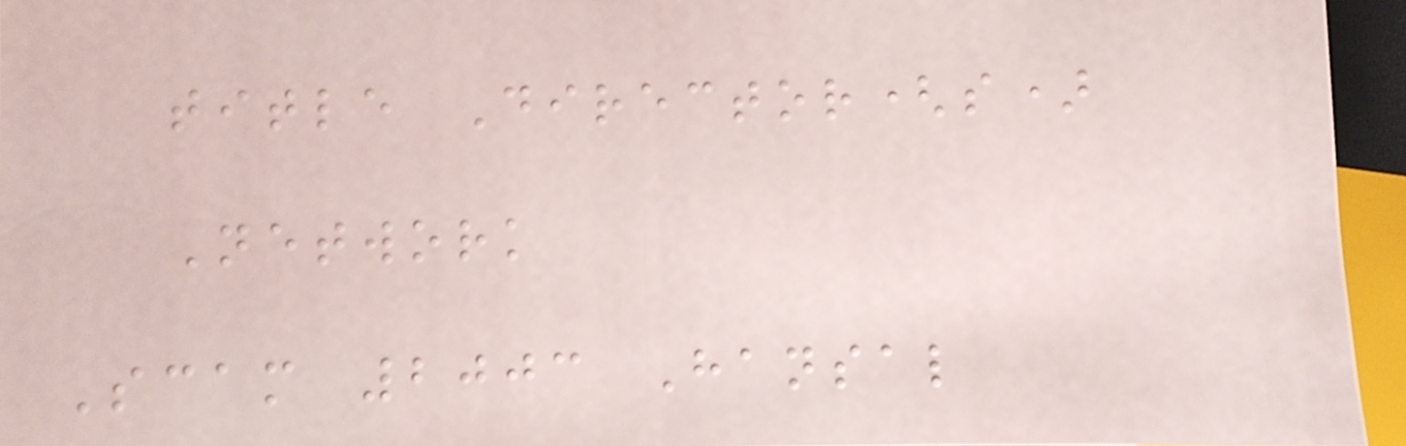title Director(s)
Network
Scam 2003 Hansal
